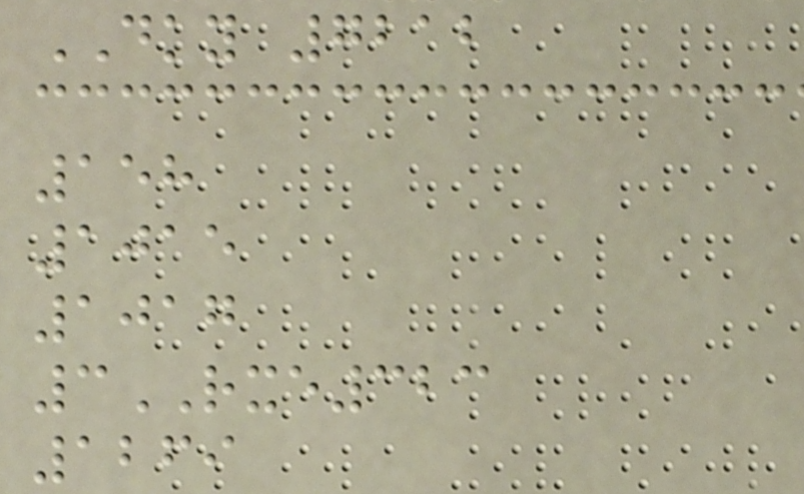DKY 7212
158
1015
1017
3RXE323
1269
